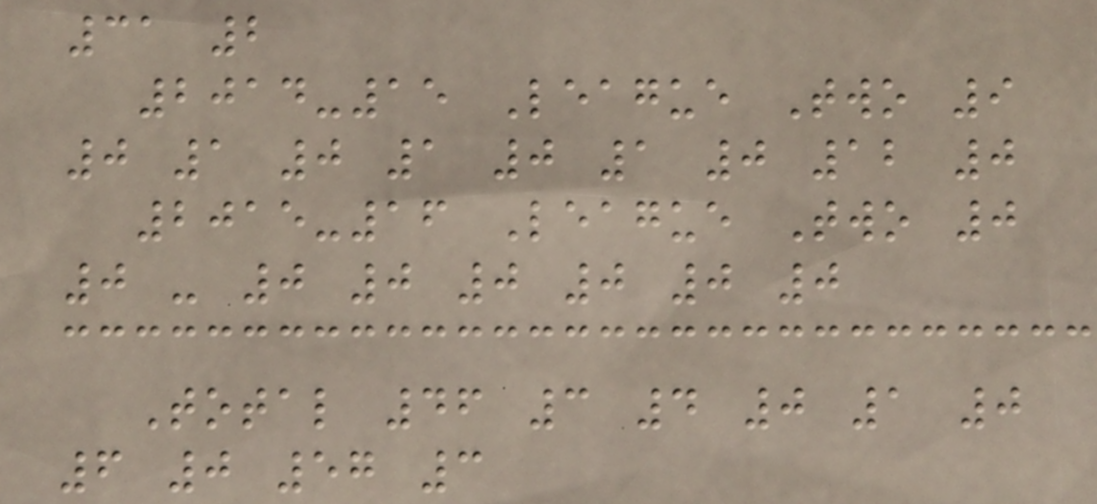31 2
2014-15 League Two 9
0 1 0 1 0 1 0 12 0
2015-16 League Two 0
0 - 0 0 0 0 0 0
Total 46 3 4 0 1 0
6 0 57 3
